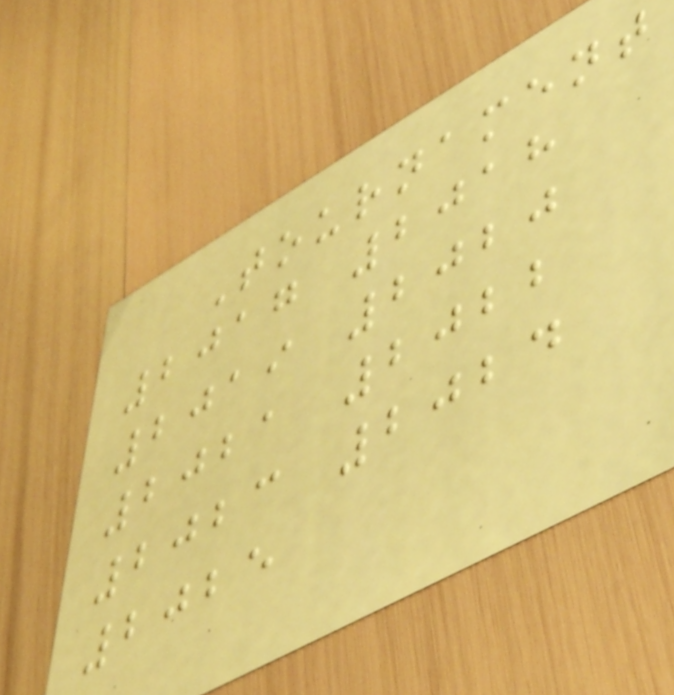Tournament
2017 2018
2019 2020
2021 2022
2023 2024
2025
